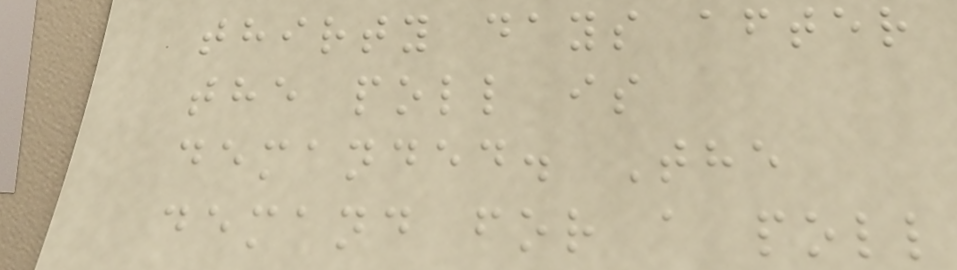thirty days after
the poll is
demanded. The
demand for a poll
